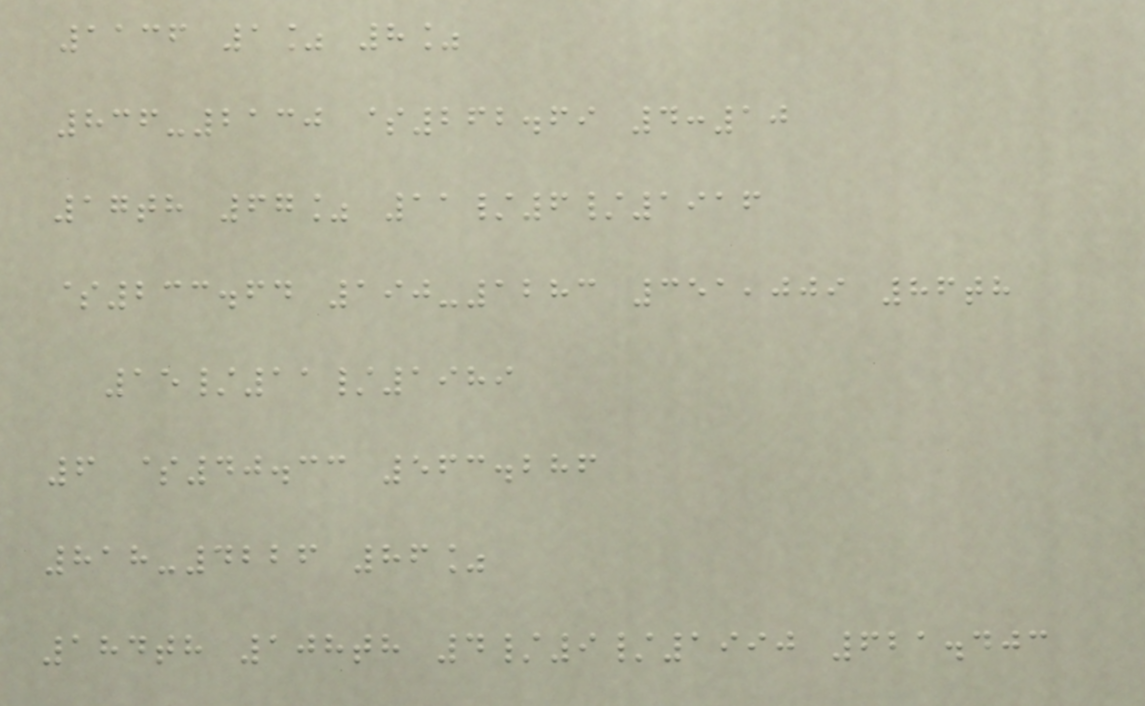1136 1% 8%
836-2130 $262.69 4:10
17th 67% 11/6/1916
$233.64 190-1283 351,009 86th
15/11/1989
6 $40.33 563.286
818-4226 86%
184th 108th 4/9/1990 621.403
